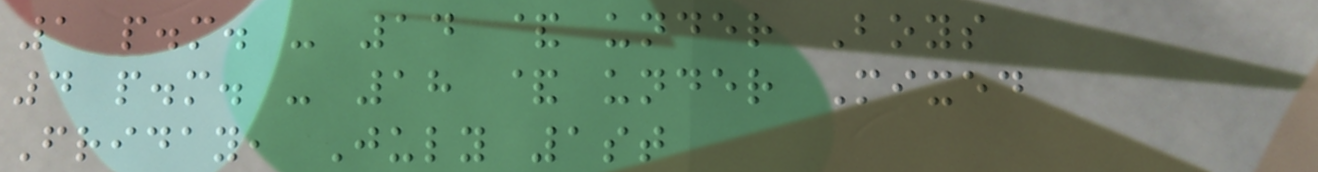1 p.m. - 14 & under Boys
4 p.m. - 18 & under Mixed
Friday, July 1st
